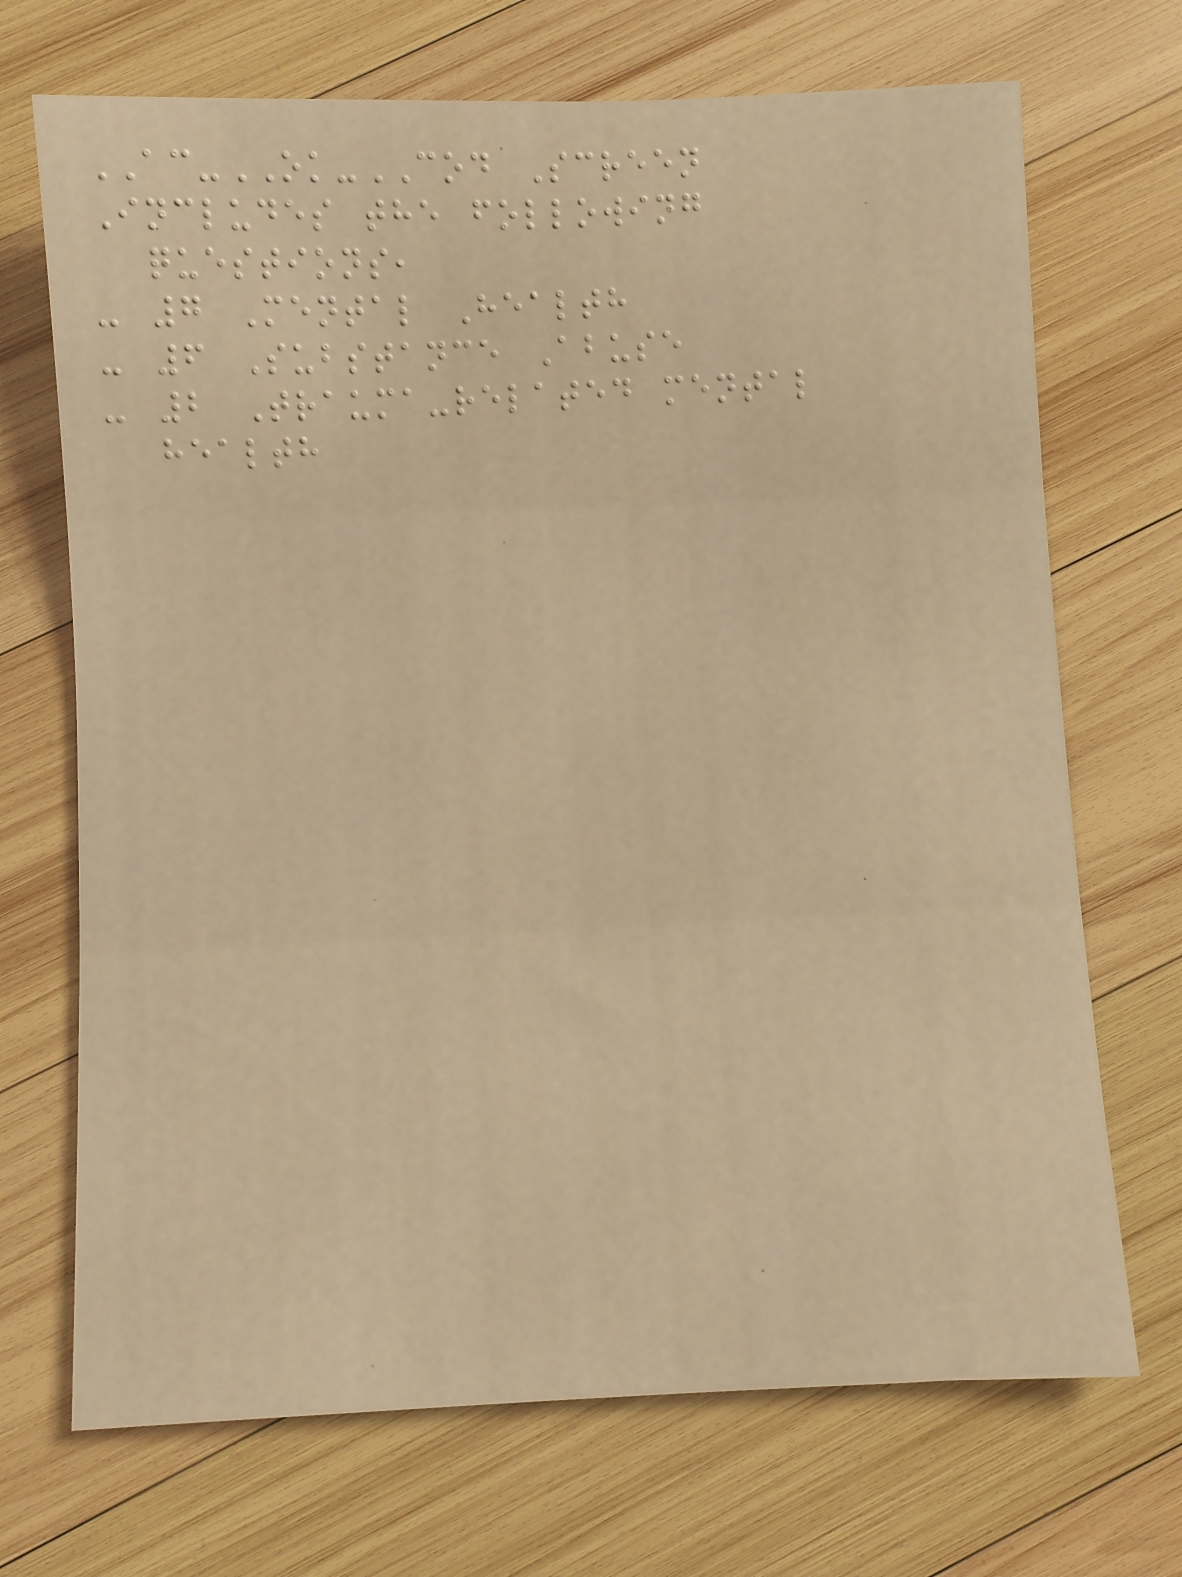AC-OK-COD Screen
Includes the following
questions,
- 7 Mental Health
- 6 Substance Abuse
- 2 Trauma-related mental
health
